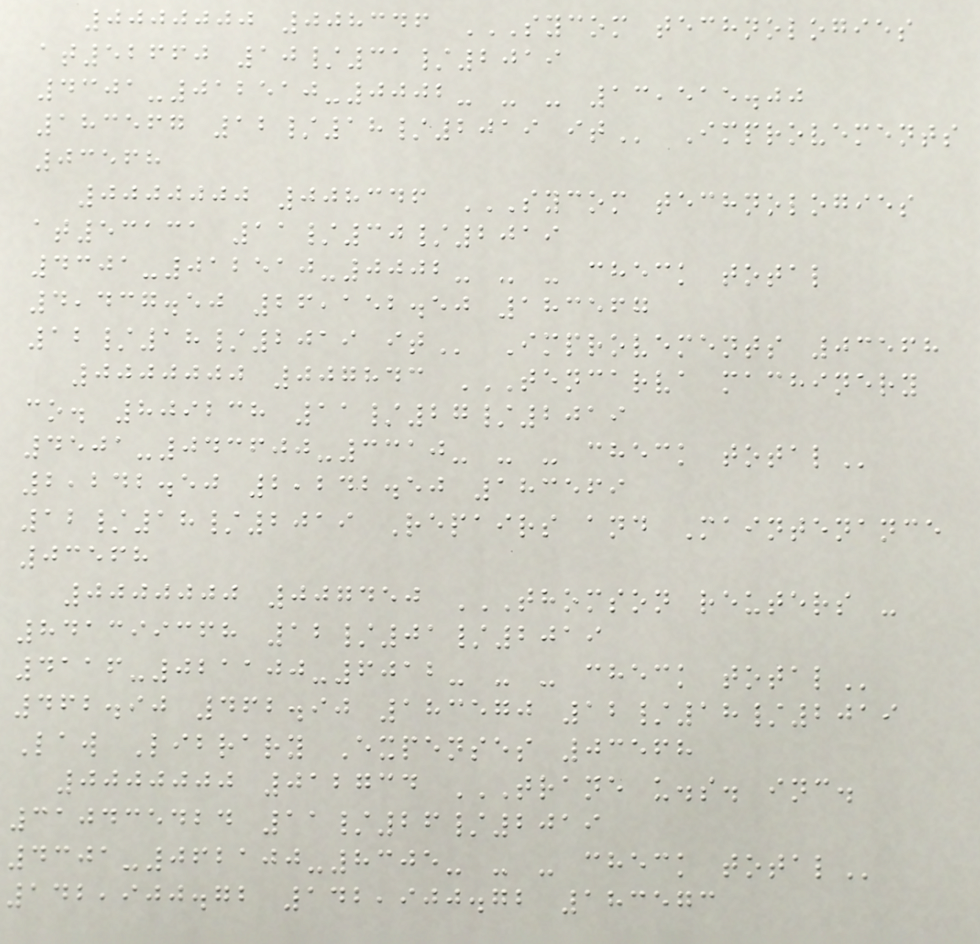0000000 008346 SYCOM TECHNOLOGIES
AT52660 10/31/2019
4301-012510-0002- - - 13,515.00
183567 12/18/2019 IT Improvements
03568
0000000 008346 SYCOM TECHNOLOGIES
AT53131 11/30/2019
4301-012510-0002- - - CHECK TOTAL
4,437.50 26,152.50 183567
12/18/2019 IT Improvements 03568
0000000 007843 TENCARVA MACHINERY
CO. 809238 11/27/2019
4501-043600-3310- - - CHECK TOTAL
2,242.50 2,242.50 183569
12/18/2019 Repairs and Maintenance
03568
0000000 007450 THOMSON REUTERS -
841399368 12/01/2019
4116-021100-6012- - - CHECK TOTAL
462.90 462.90 183570 12/18/2019
Law Library Expenses 03568
0000000 012734 TRANE U.S. INC.
310435424 11/26/2019
4301-062100-8305- - - CHECK TOTAL
142,900.72 142,900.72 183573
